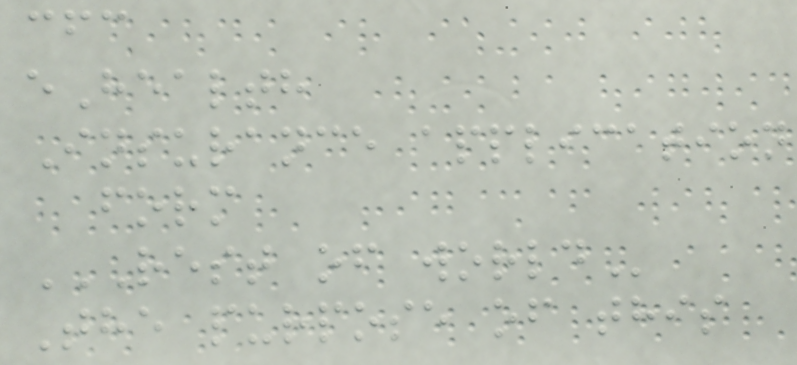cfc
eHealth
Insurance application
form
REST OF WORLD
The purpose of this
